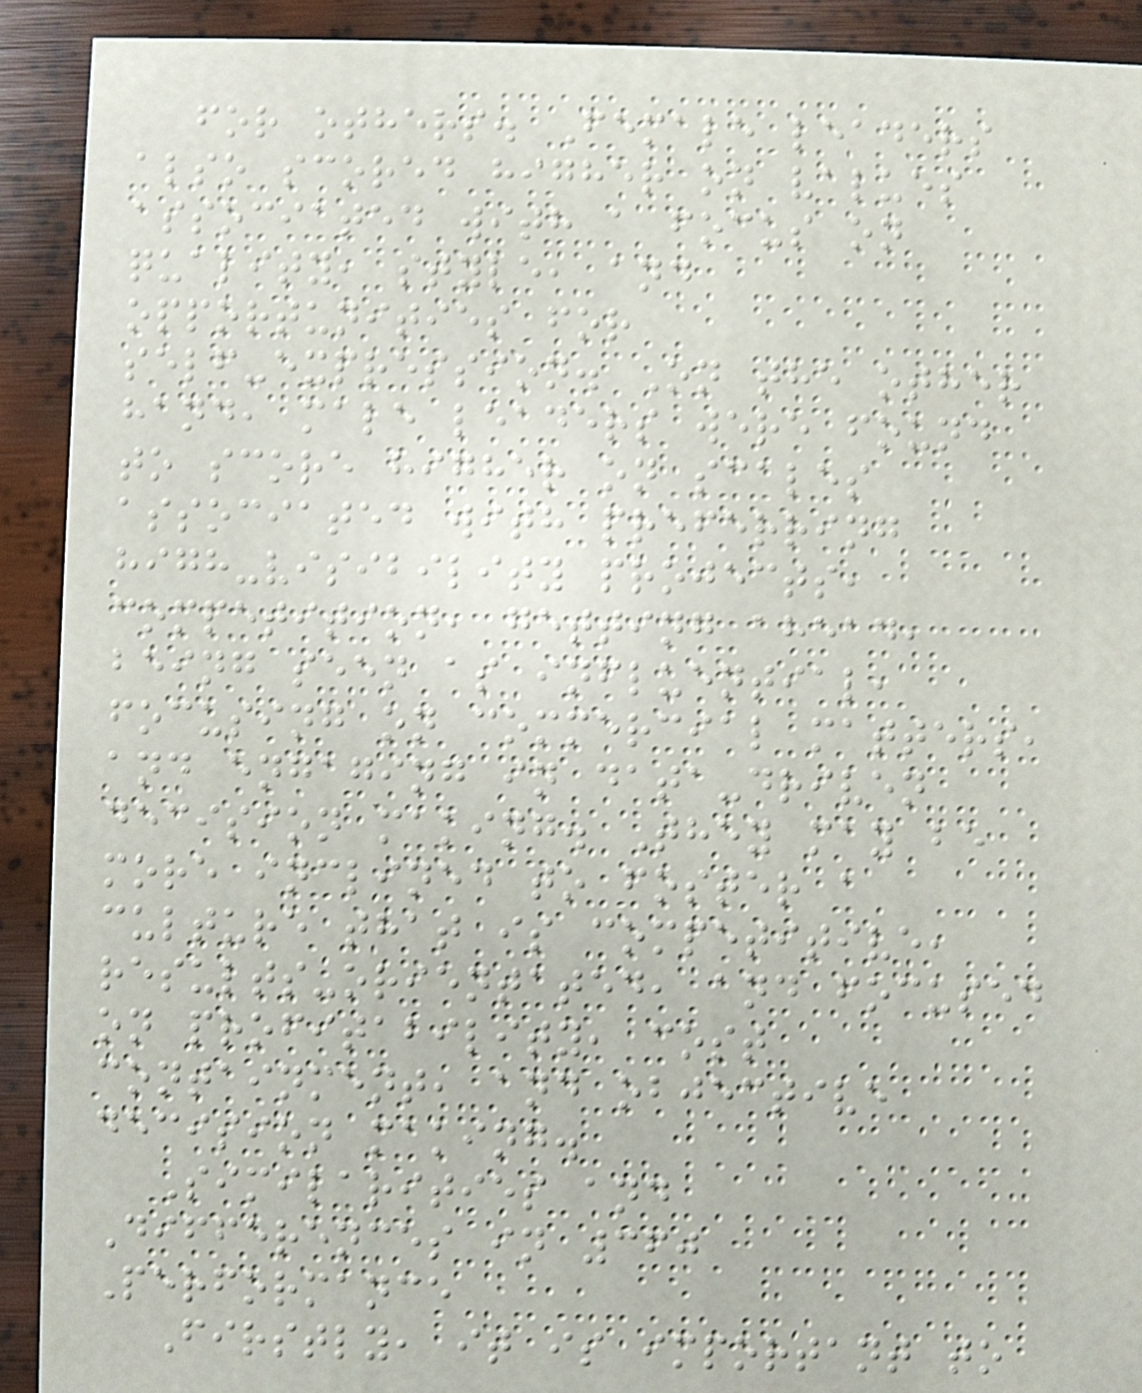for others. Female leaders
also scored higher on values
associated with a focus on
quality, style, and
opportunities for
self-expression. On the other
hand, male leaders were found
to score higher on scales
associated with preferring
high-visibility projects,
competition, getting ahead,
being seen as influential,
focusing on commercial matters,
and engaging in data-driven
decision making. They may be
more inclined to foster a
culture that is competitive,
results-orientated, and focused
on profitability, cost
containment, and objective
decision making.
Similarities and
Differences in 360
Performance
Firstly, it is important to
